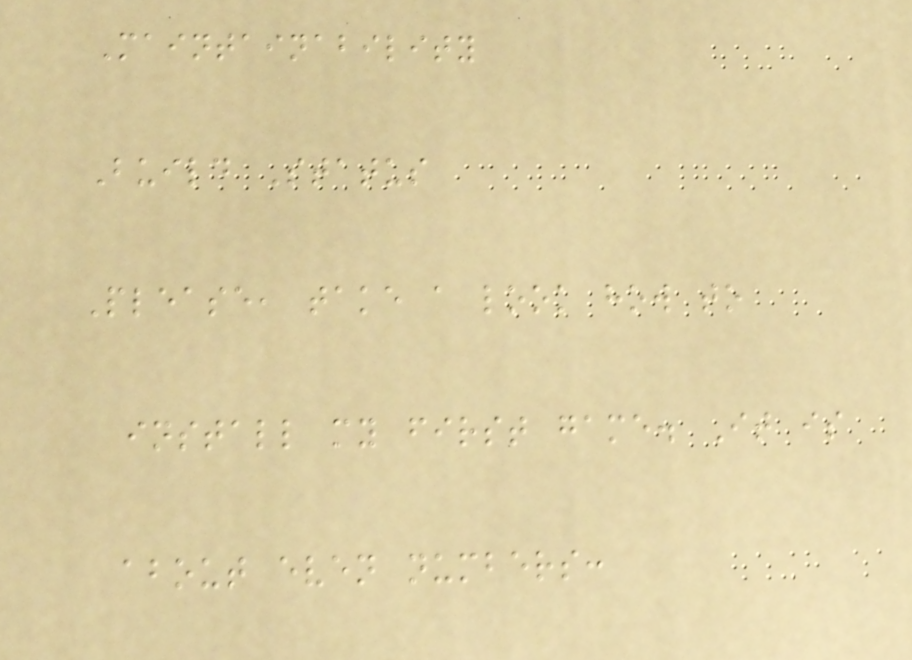Maintainability
Build Status
Please, take a look how to
install my first game. It is
about even numbers:
